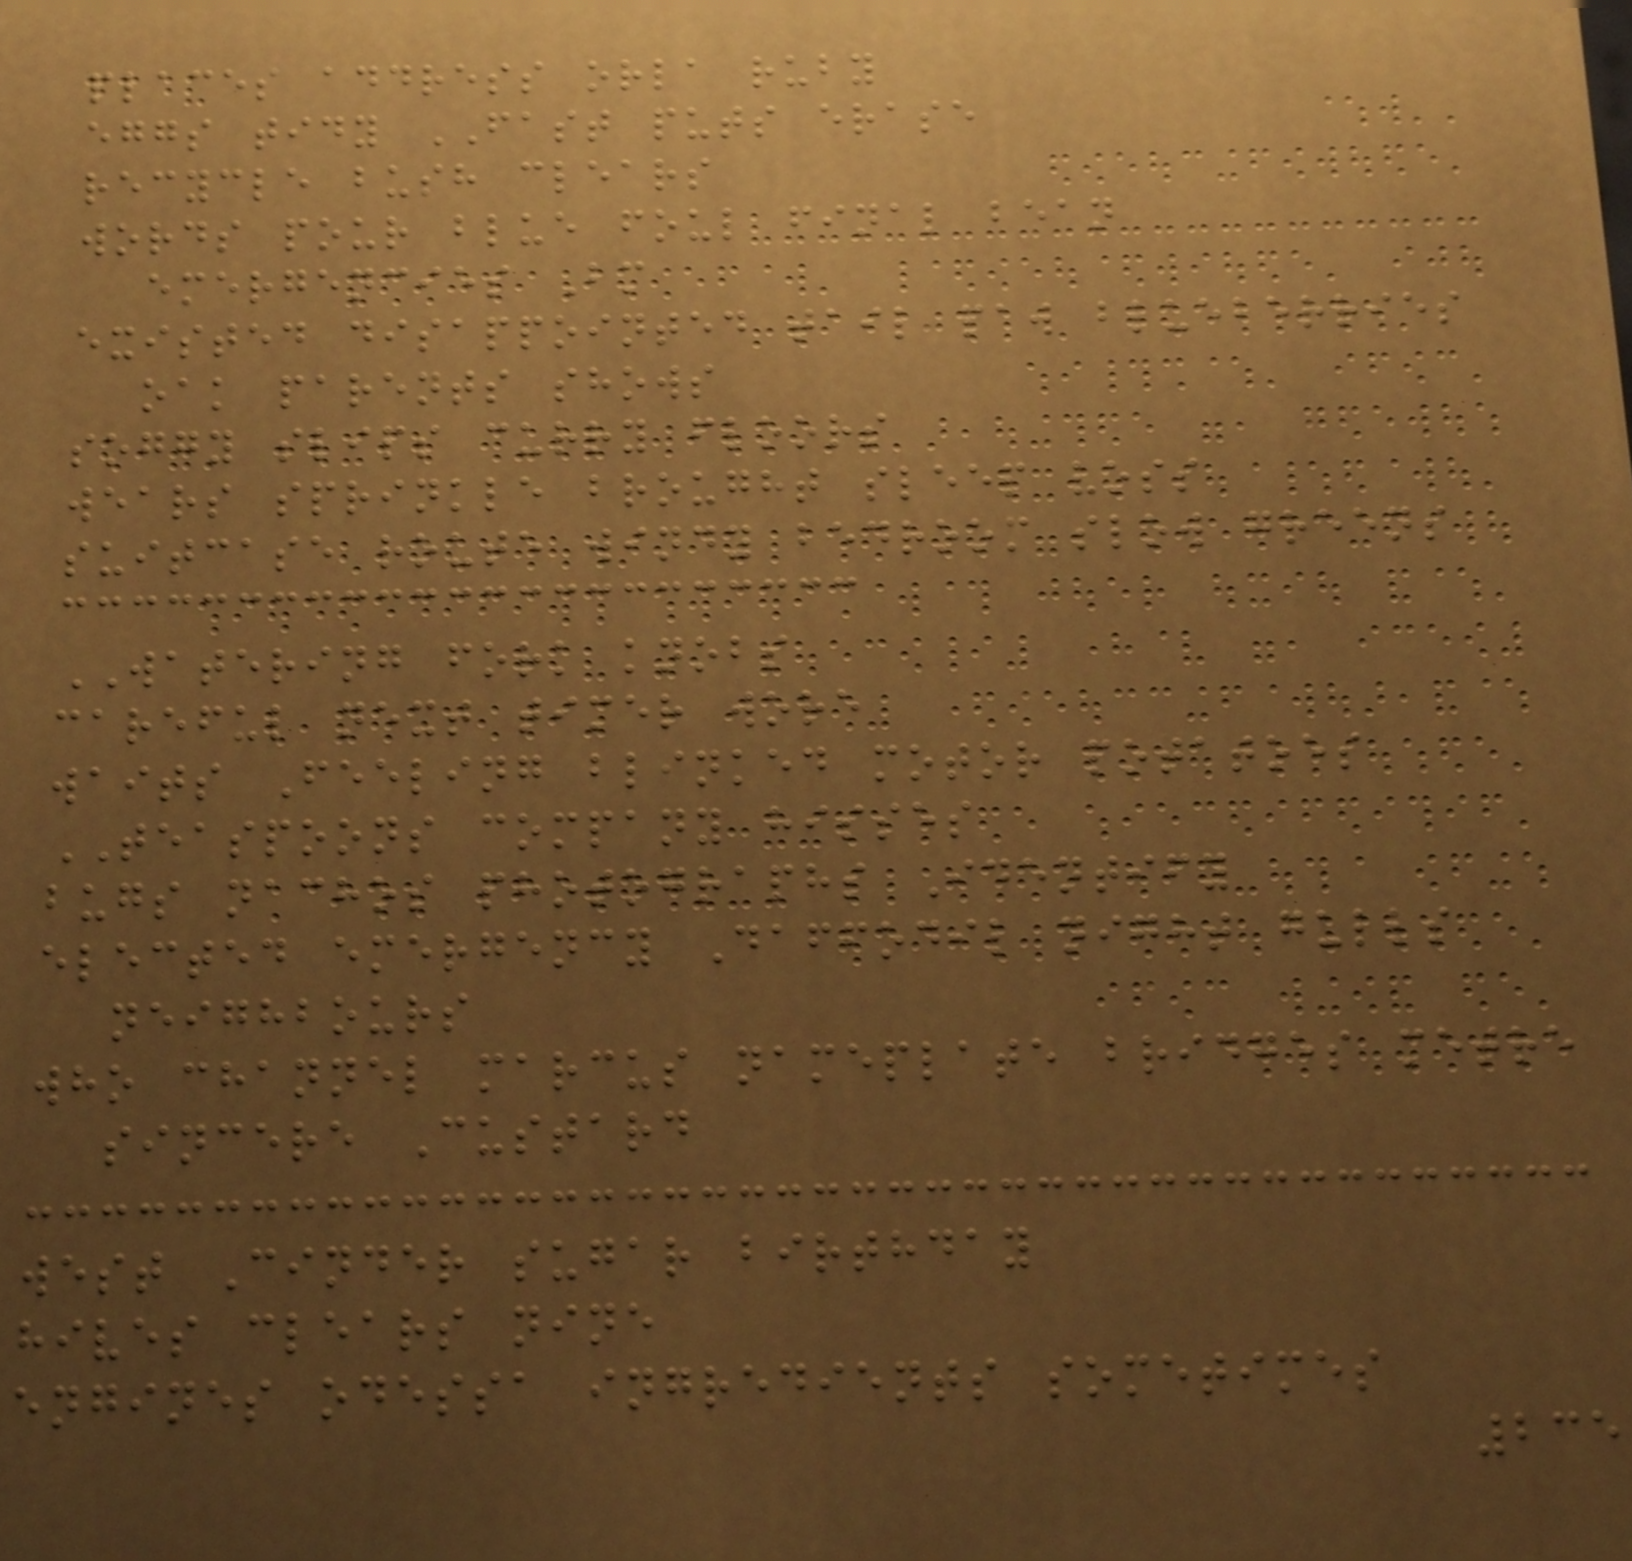places address orla ruby
eggs tidy FAST puts erase
recycle bush clears
words pour blue foul final bean
emergencies Bm
existed disappointed tail paw blueberries
oak parents shows
soggy slips curry floors
wears sprinkle brought sleep voss
suitcase route windy bedroom slow greens
WATERING fork knobs
careful next timer wore
waits Feeling blinked motor potatoes
TEASPOONS company hisses
bugs nachos photographs Identify
elected emergency Daffodil night gulls
neighbours
who channel marcus nameplate bridges metre
sincere Custard
west Cinder sugar birthday
hives clears nine
engines odessa ingredients sometimes
235
